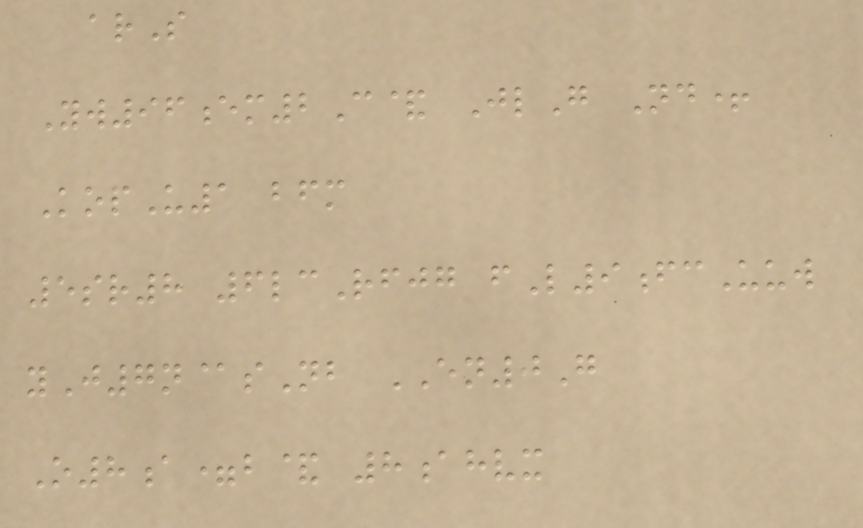arS
Yw96em2C& JlG Nd+
KopU1 bfm
5sr8 6lcRfjg fL9fcUuw
yJ7n@sNb EN0G
O8a=b& 8ahvx
